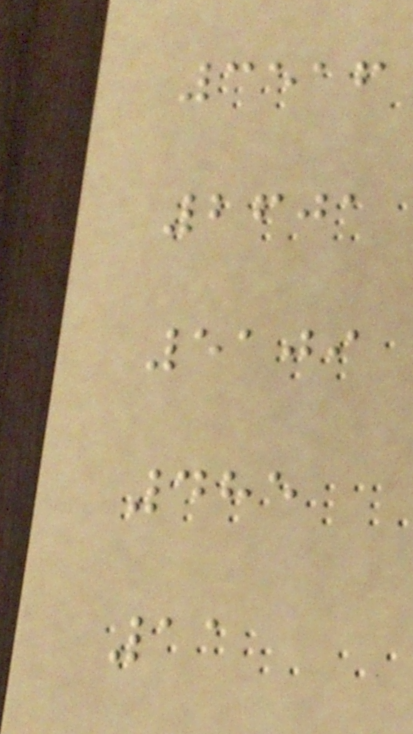3516
2601
5109
485
11
